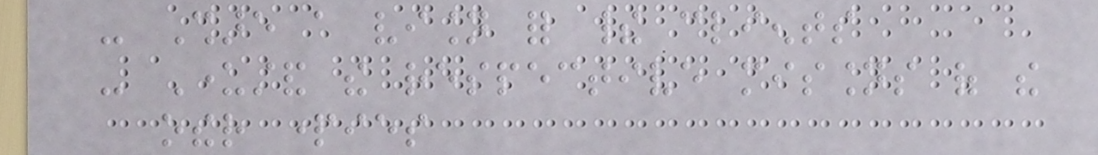- Share a vision for their clients
- Understand the respective missions of the
other parties
